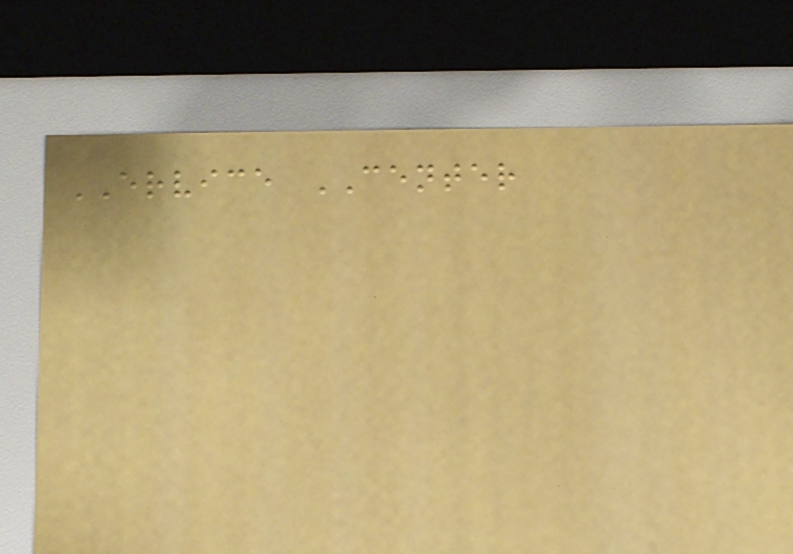ERVICE CENTER
